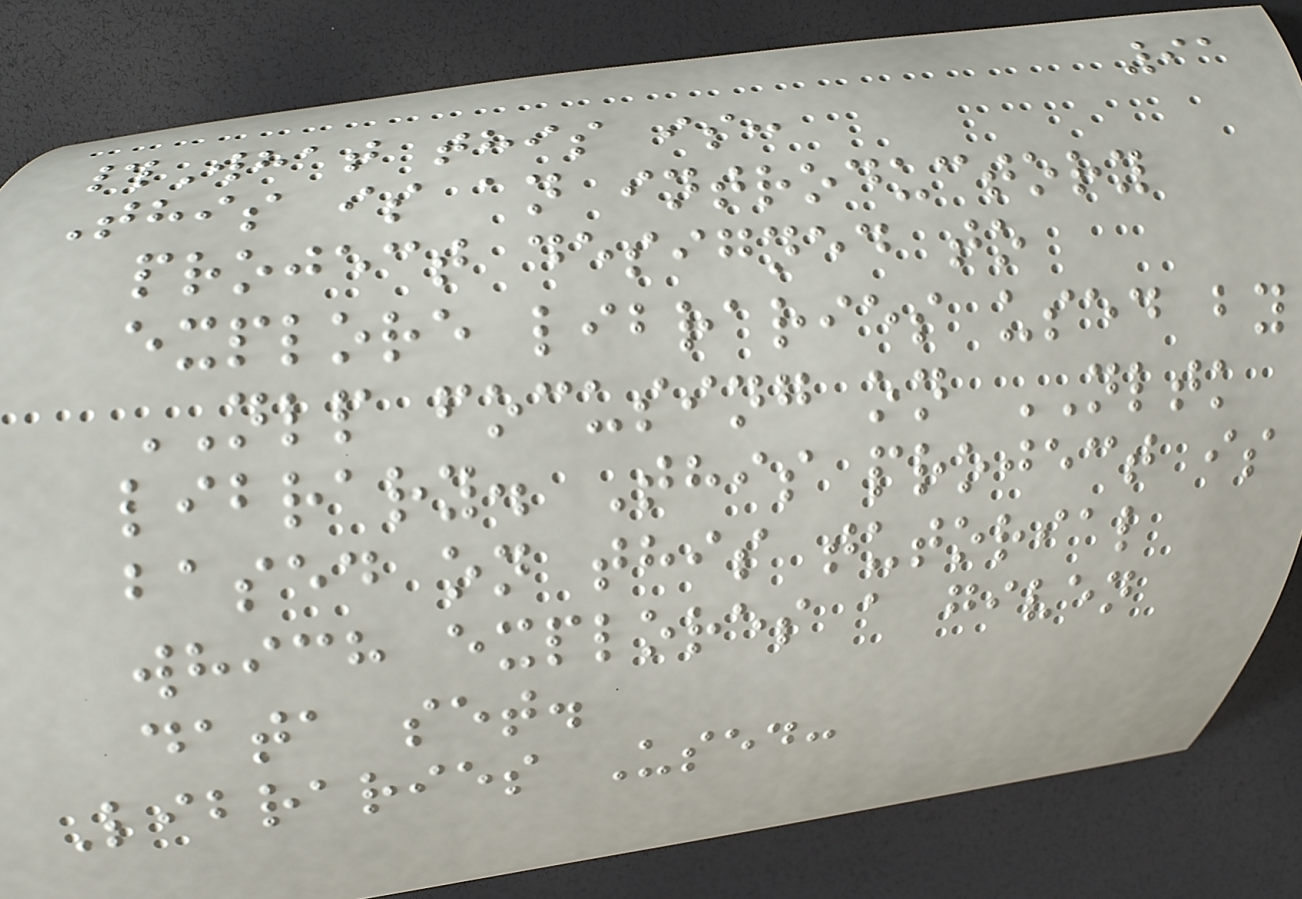91
#What this is:
This is an introductory
project designed to
explore libraries used by
NLP focusing on NLTK
library. This project is
based on this tutorial
which explores a given
data set.
Libraries Used:
